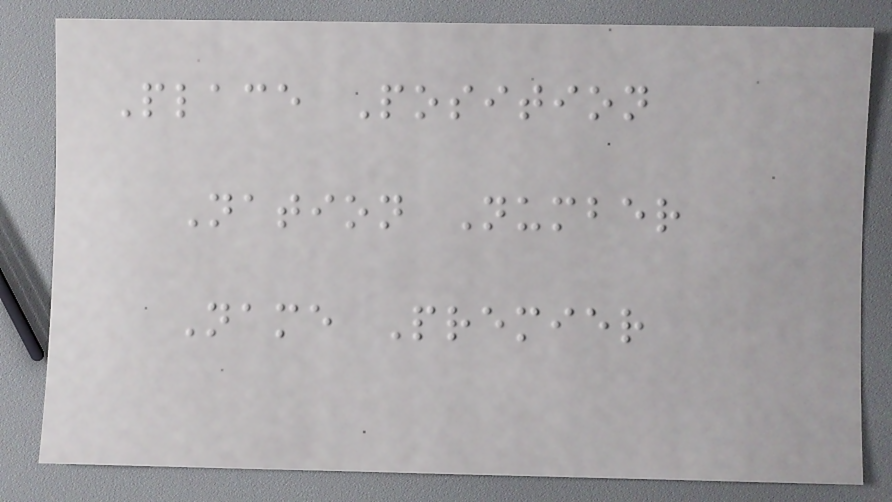Place Position
Nation Number
Name Premier
